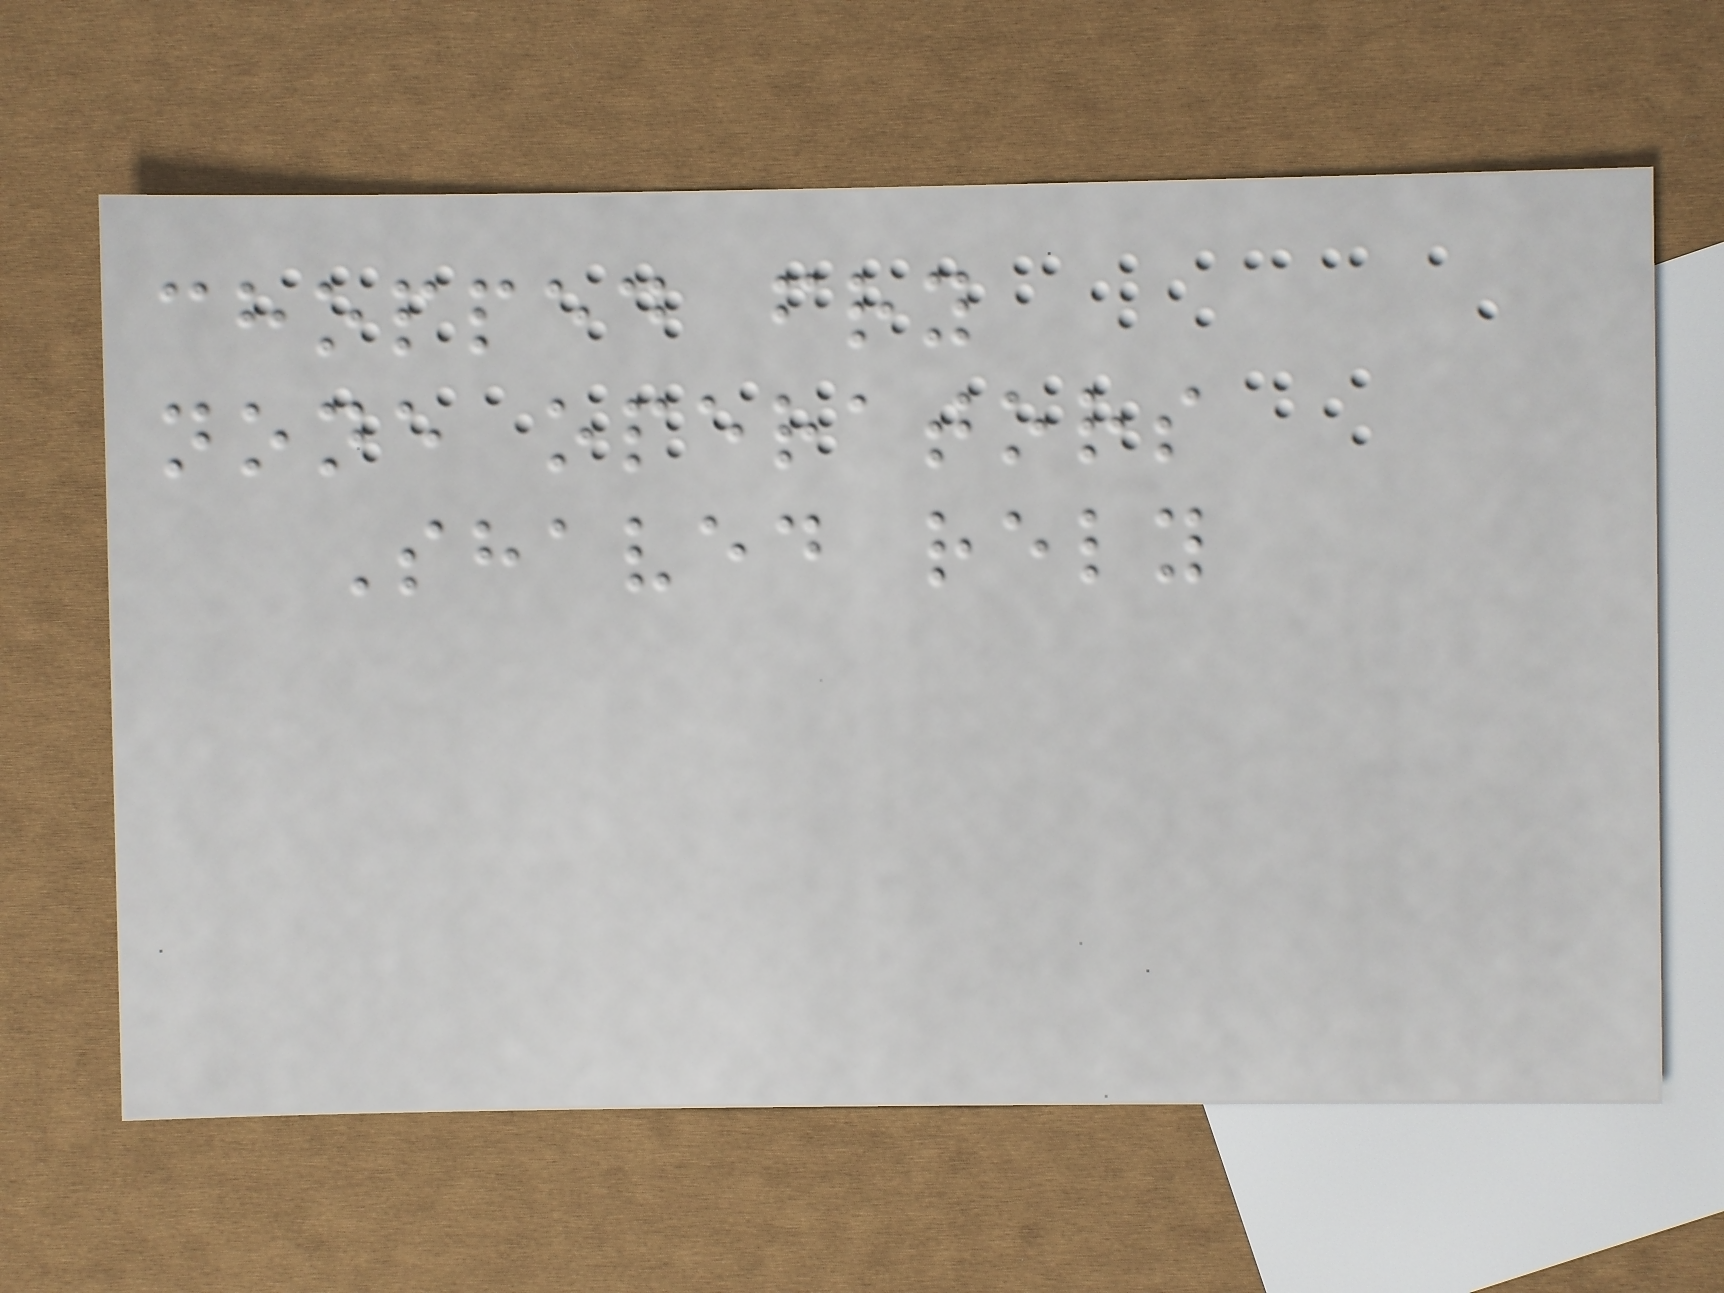chopped fry
none operators
Shaved rely
